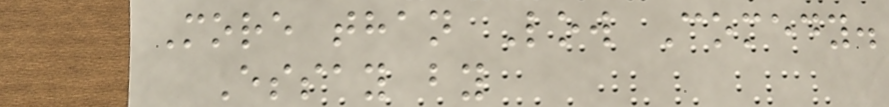More than Low Comedy.
Essay by
